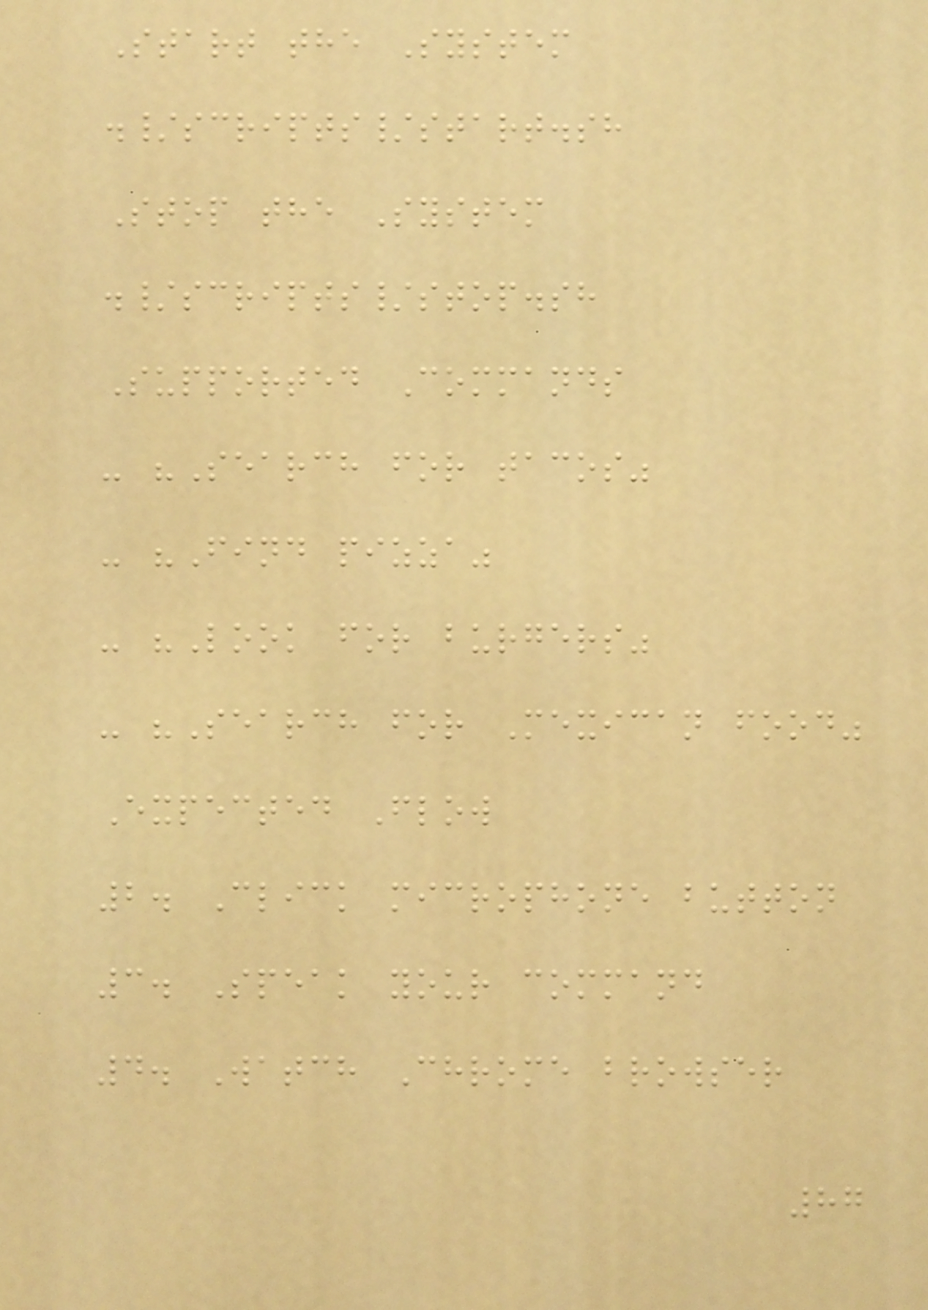Start the System
./scripts/start.sh
Stop the System
./scripts/stop.sh
Supported Commands
- "Search for tacos"
- "Find pizza"
- "Look for burgers"
- "Search for Mexican food"
Expected Flow
2. Click microphone button
3. Speak your command
4. Watch Chrome browser
87
